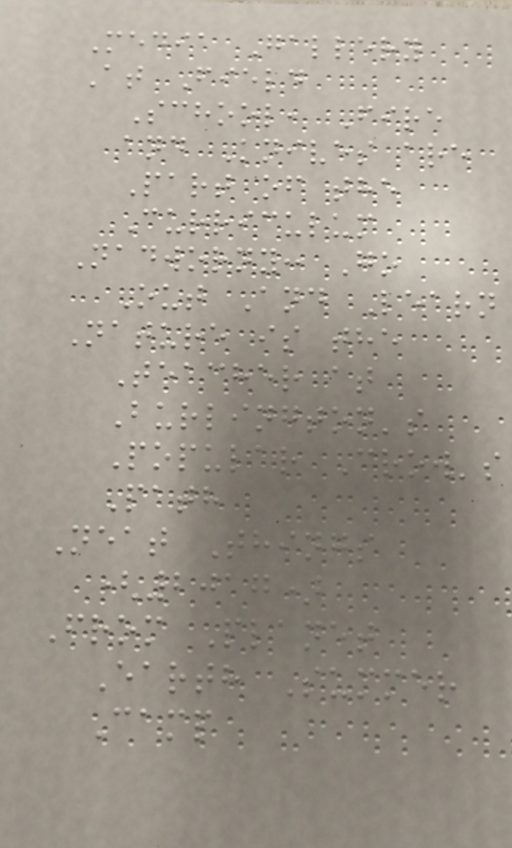Media Gallery
At Field
School, Fire
and Knives are
Part of the
Curriculum
Nadworny: Go
Out And Learn
Nature is the
Teacher at
Burlington's
Popular Crow's
Path
Neat Things
(2017)
From Planet
Earth Summer
Camp
